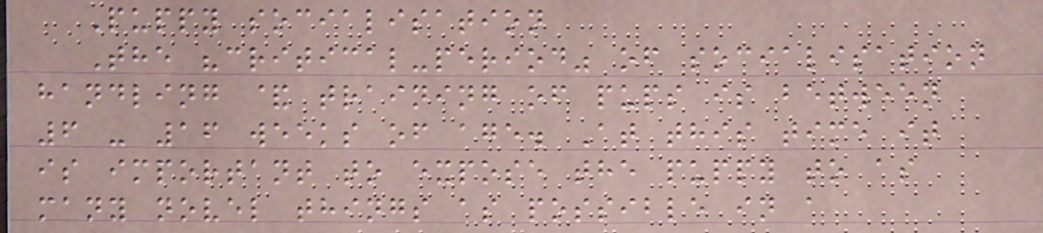Puppy socialisation
The "critical-period" of socialisation
handling & training of pups is between
6 - 16 weeks of age. At this time it
is important to expose the puppy to as
many novel things as possible in a
